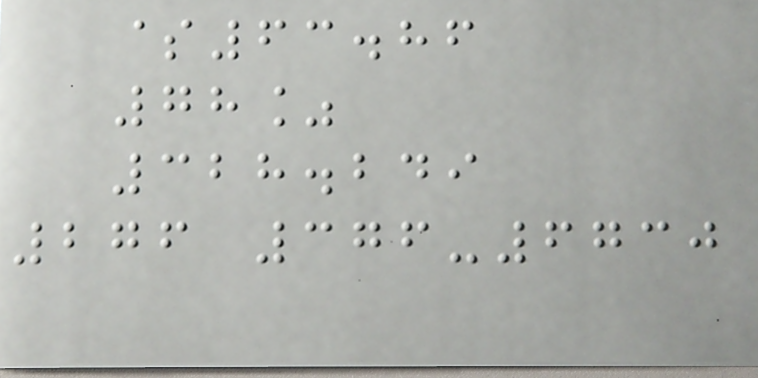$63.86
78%
328.249
276 376-6730
